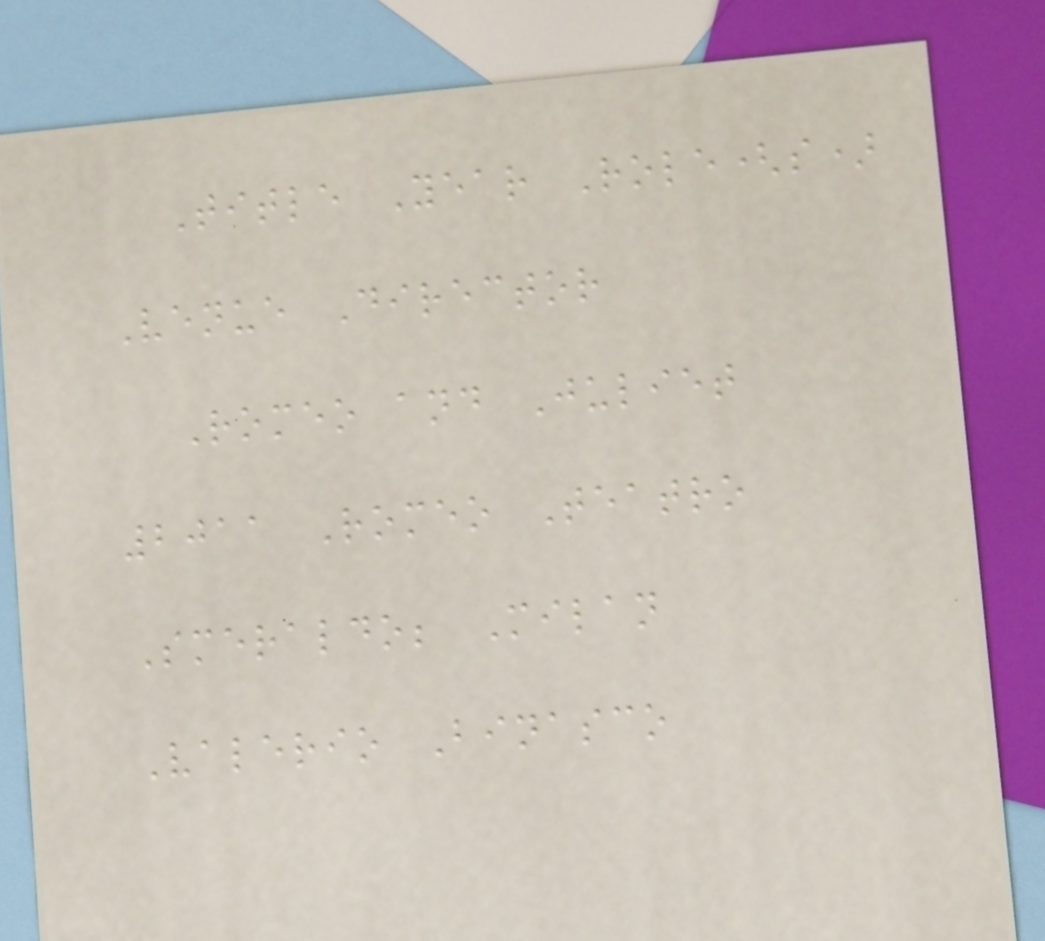Title Year Role(s)
Venue Director
Romeo and Juliet
2011 Romeo Teatro
Smeraldo; Milan
Valerio Binasco
